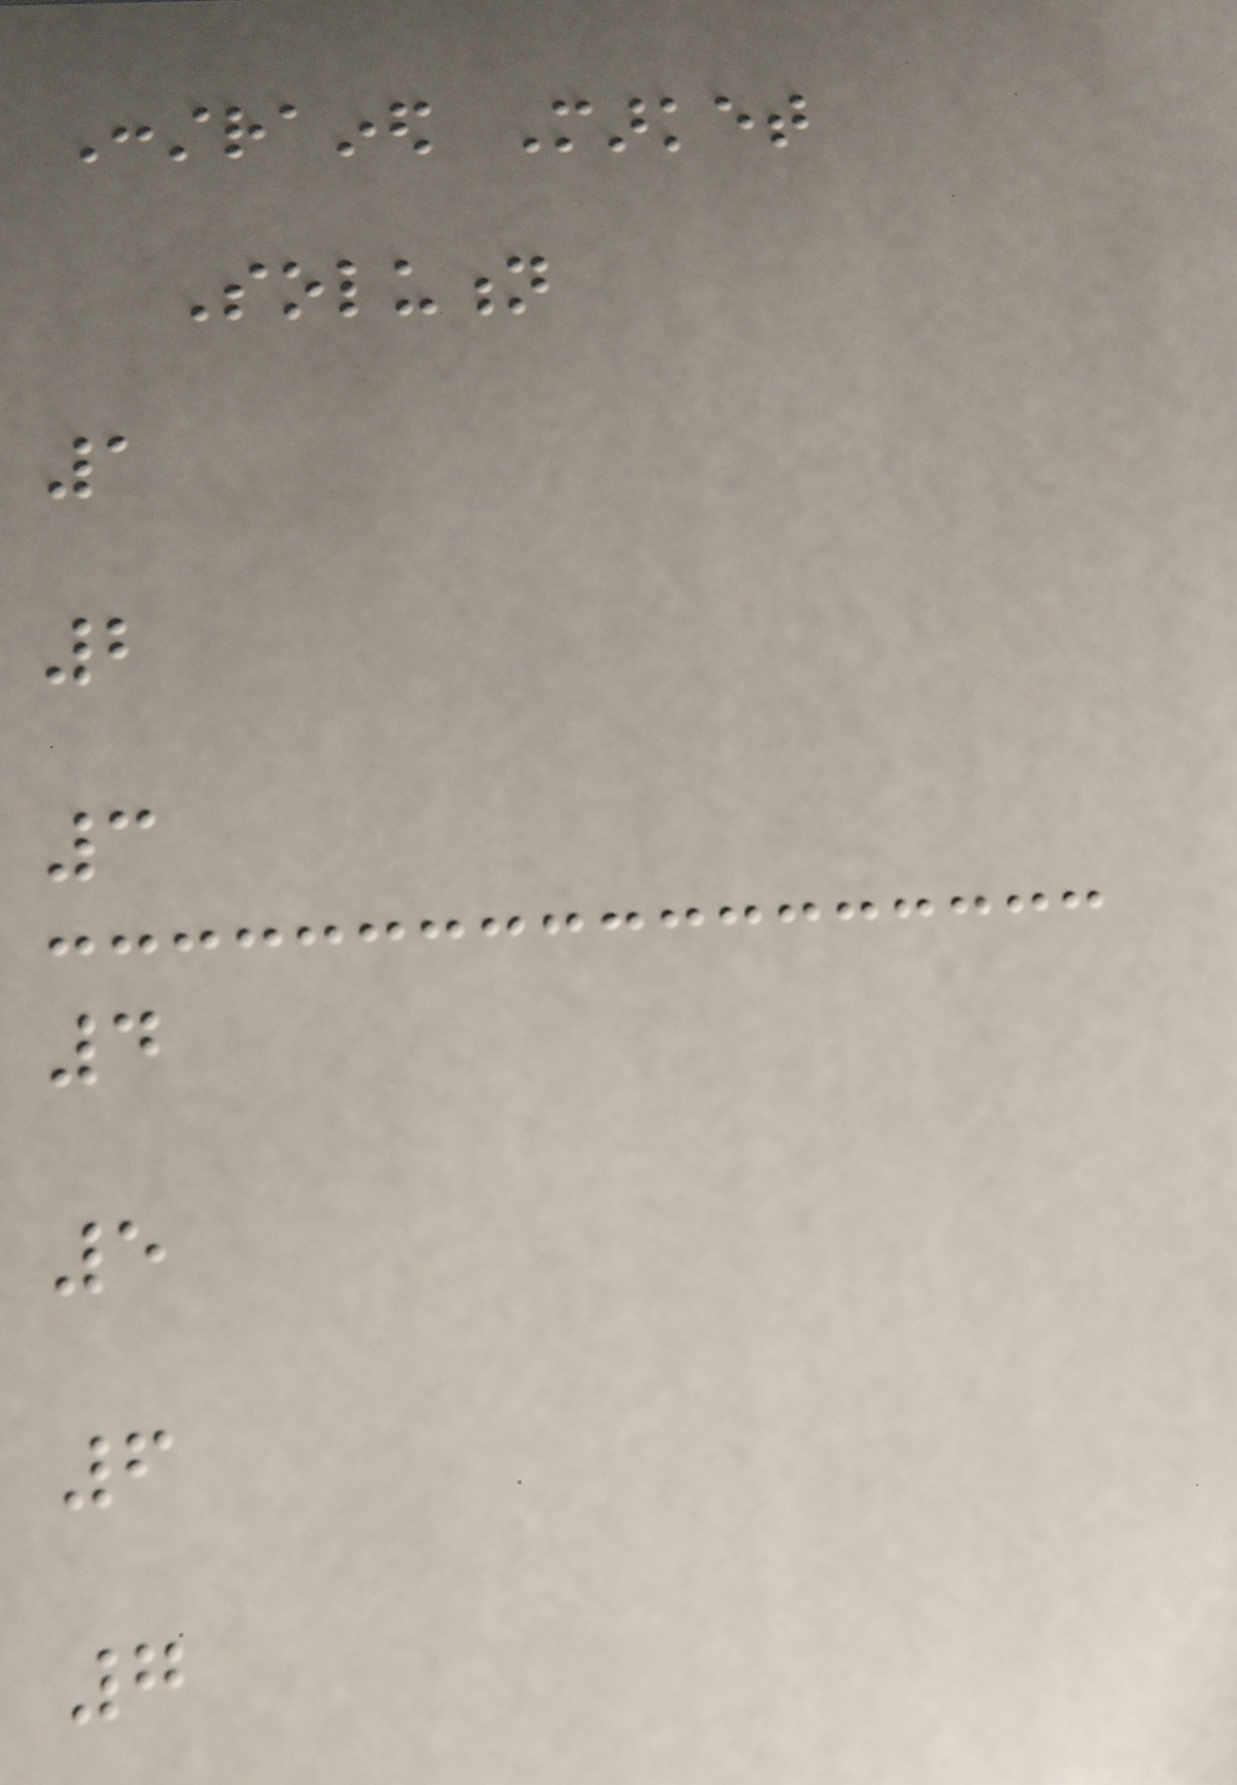Constrained Market
Solution
1
2
3
4
5
6
7
